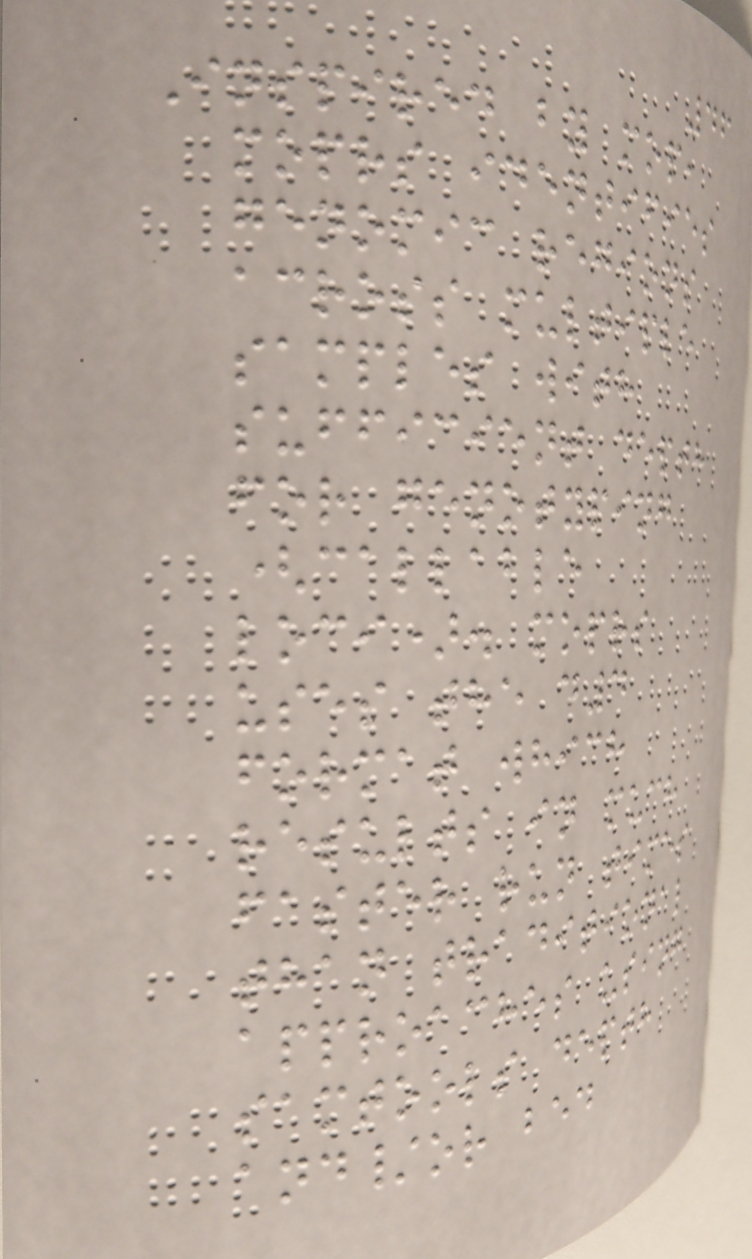46
Inspired by mop,
moprs identifies
genomic regions
across multiple
samples with
sufficient depth
for genotyping
(callable
loci). moprs
uses the d4
format which
results in much
faster run times
than traditional
approaches using
samtools depth
and/or bed
